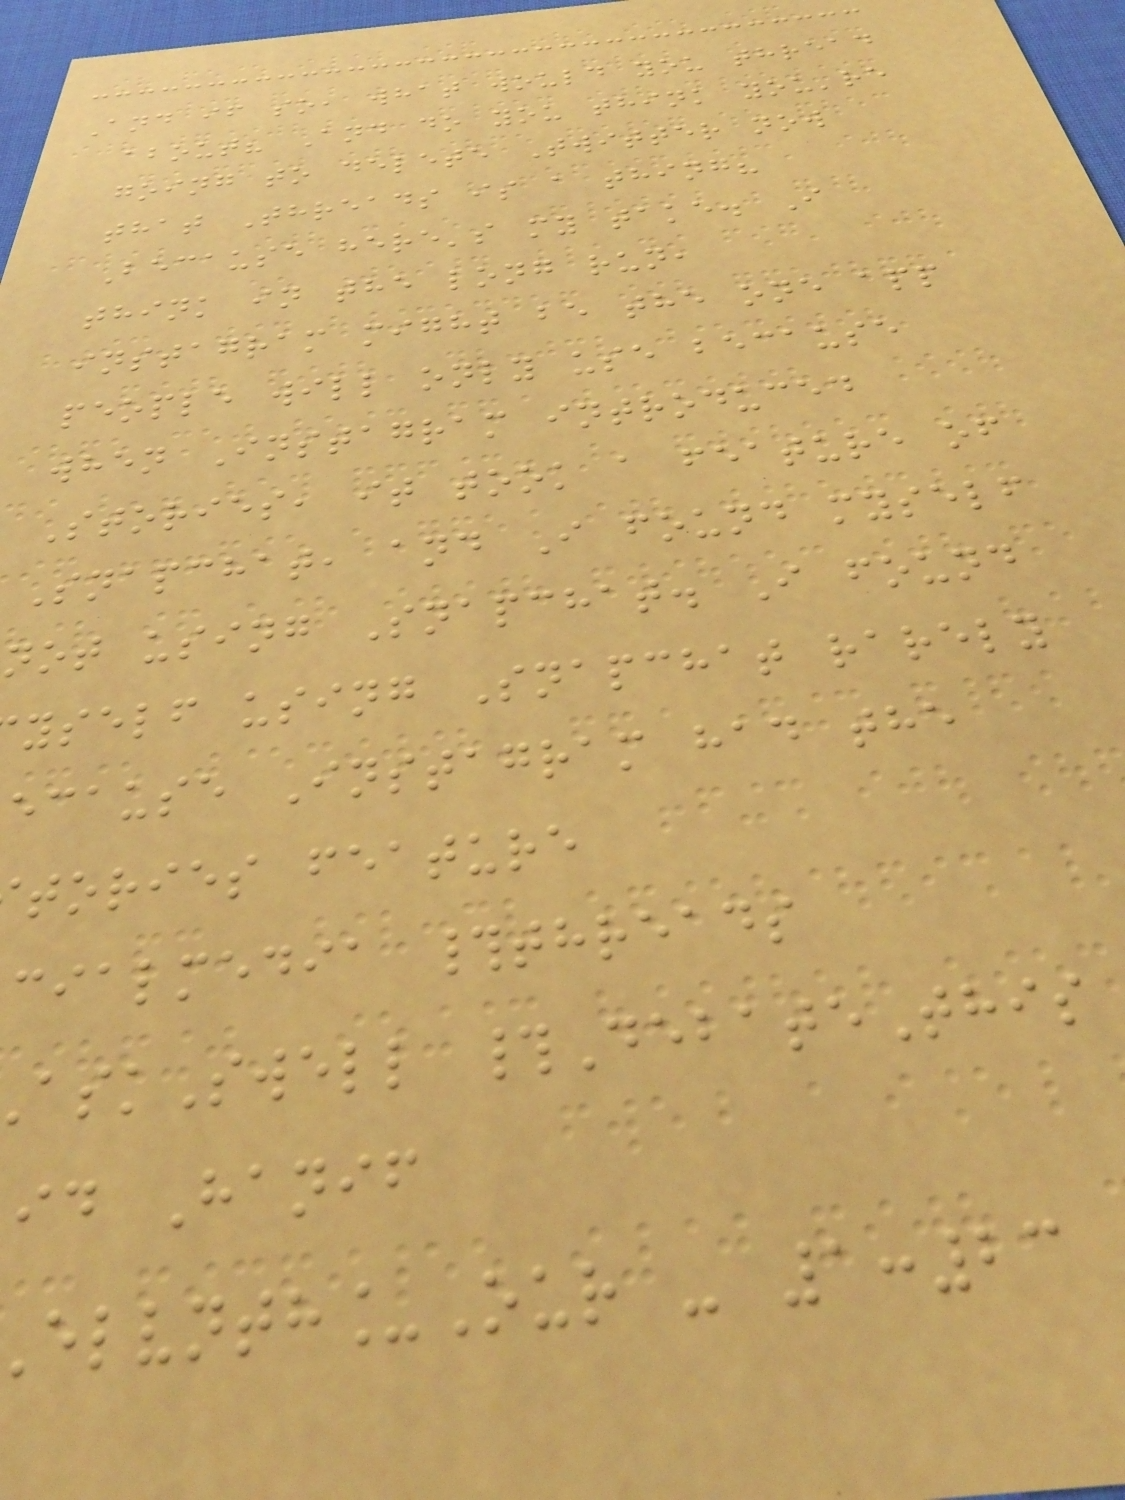And if so, what would you thread
about? And do you think you're
going to delete Twitter now
that Threads is a thing?
Because here's my take. I
think in the long run,
instagram might be the one app
people will only use because
when Instagram introduced
Stories, it took a feature of
Snapchat, and I found myself
not using Snapchat. I found
yself using Snapchat rarely
ecause Instagram had the
tories feature
cialmedia #threads
skSwell #DebateThis
id Hanif
lvnth_Our - 1:23
